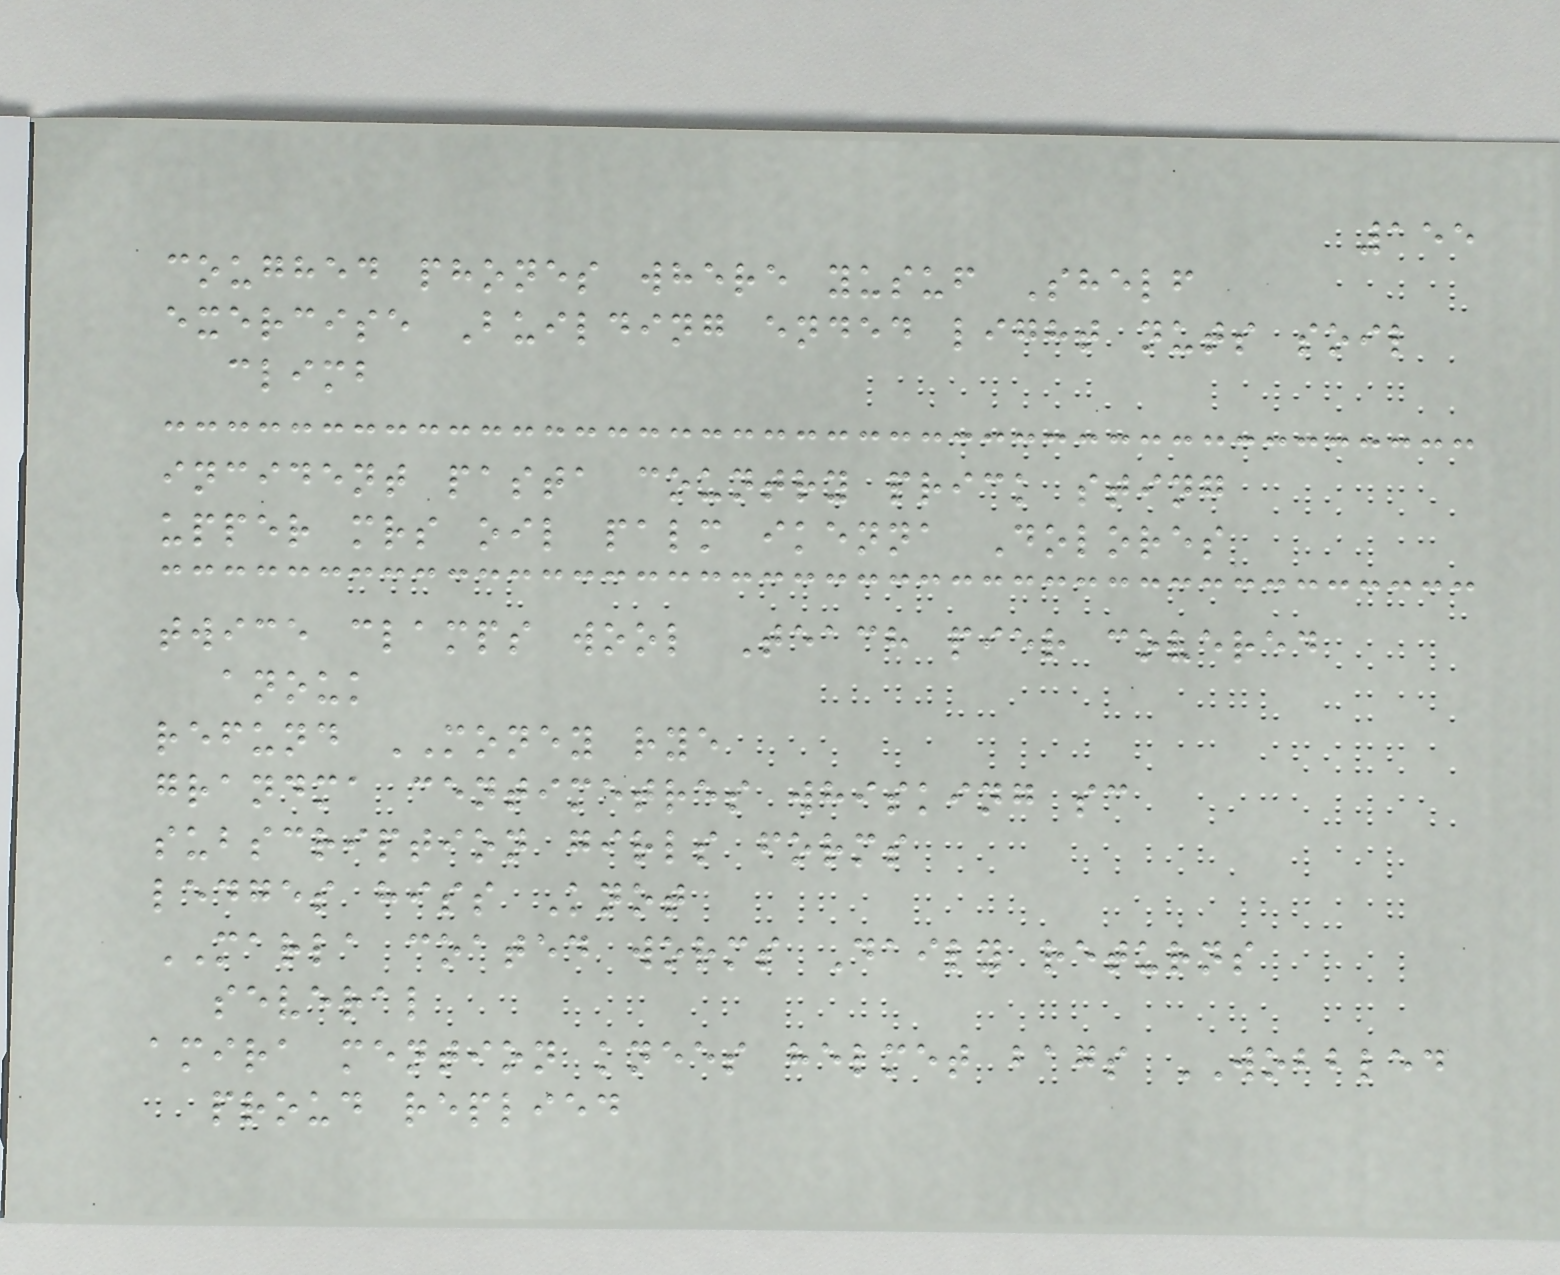155
coughed phones where yusuf Shelf
exercise Building ended light nuts soil
climb
incident pasta country prick sting
upper mrs oil palm ikenna Dolores
twice clamps wool Teach pier covered
anouk
refund MONEY rye
grandma centimetres whisking sc
subscription girls forms
ledges hiss Knot
MARLA coated worms Daily returns
several
amira mention knees helmet bags WOBBLED
proud replied
